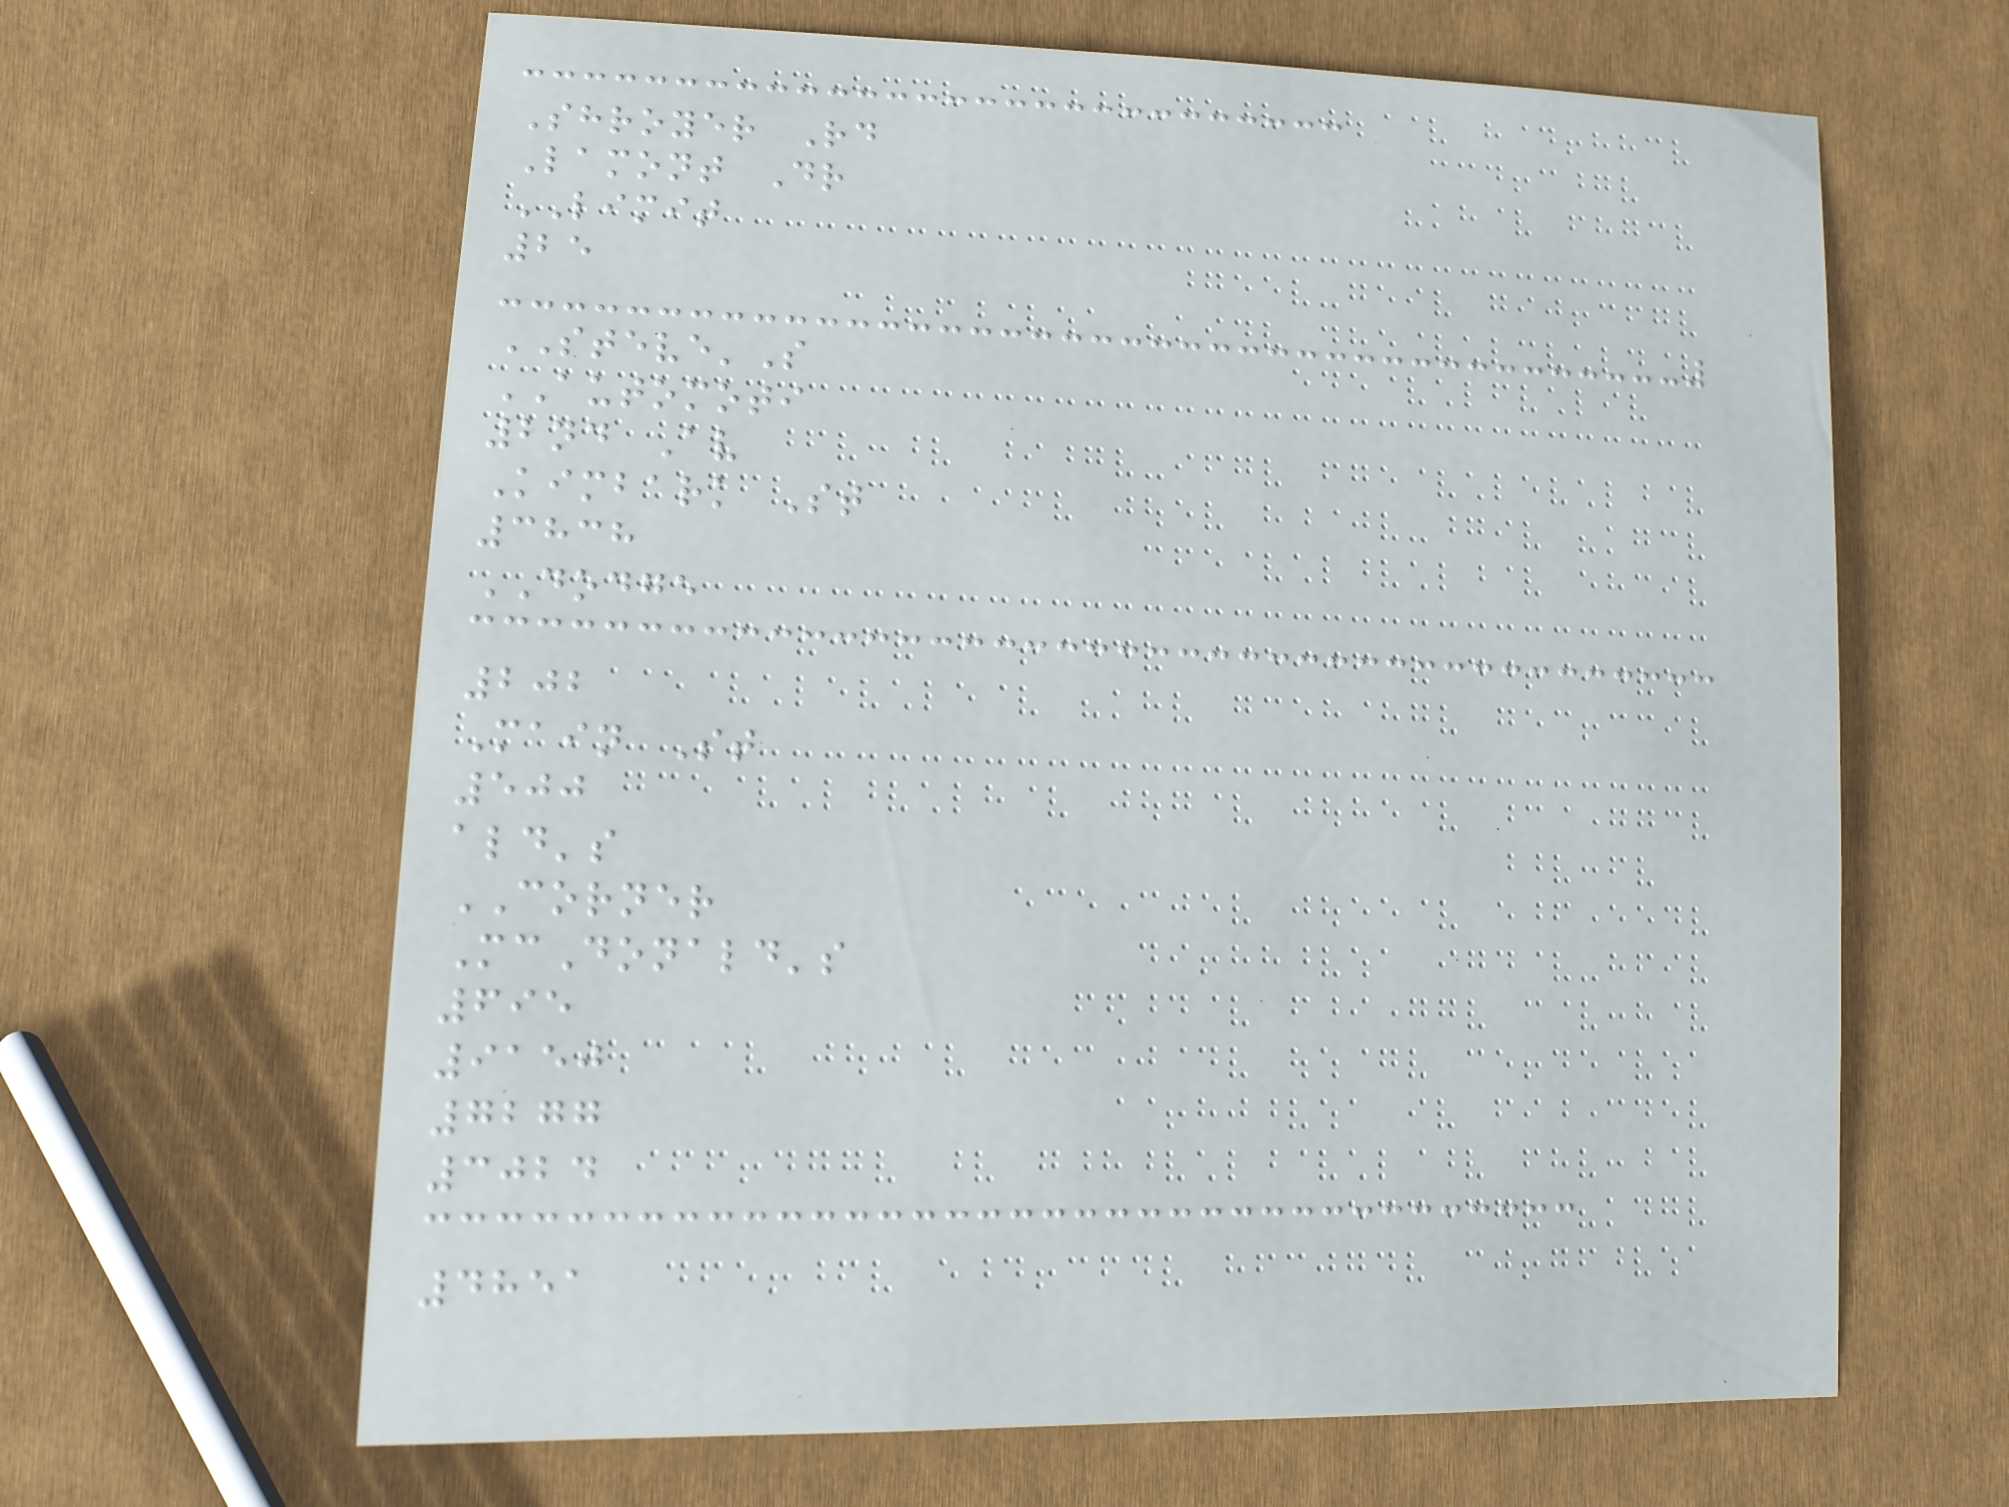Shroyer Rd
Lamont Dr
LIMIT
25
STEVE'S
AUTOMOTI
2nd Av
Kimbark St
3838
DODGE
202
Main St
500
ald's
CORNER
McDonald's
695
9150
7277
3024
4851
